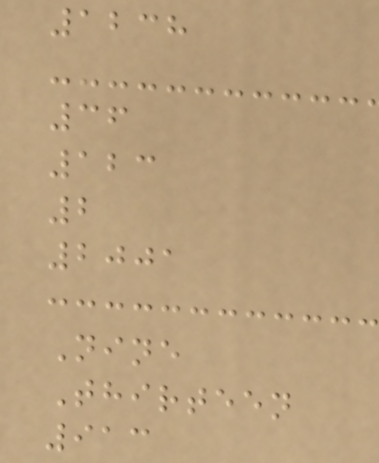1238
36
123
2
2001
Nine
Thirteen
913
